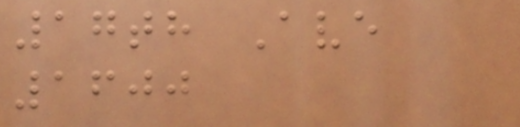17th Ave
1600
